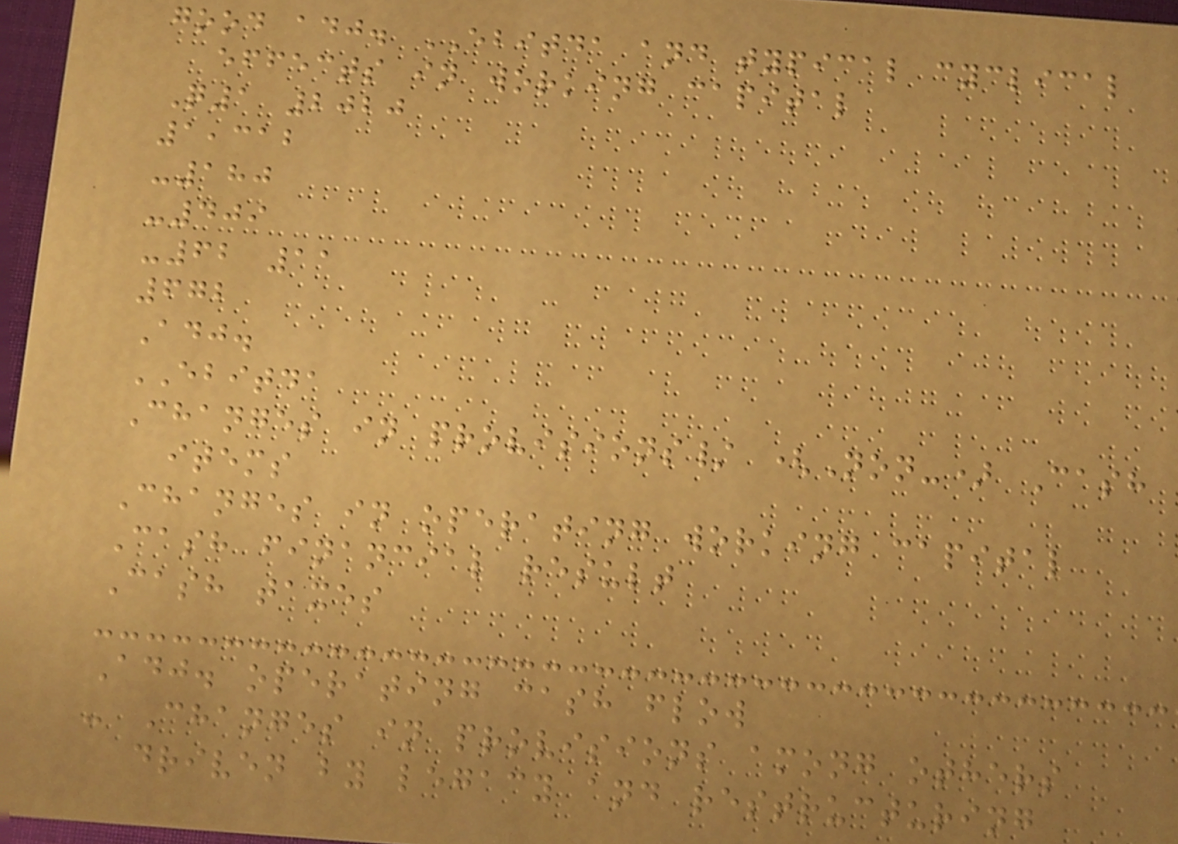good adj. EBITDA and typical cyclical
effects in working capital
Q1 2020
1,312
-180
-409
-62 11
672
Adj.
EBITDA
Changes in provisions/ (Non-) Cash
items
Changes in operating working capital
Cash financial result
Cash taxes
Adj. operating cash flow
- Changes in provisions among others
driven by legacy and restructuring
